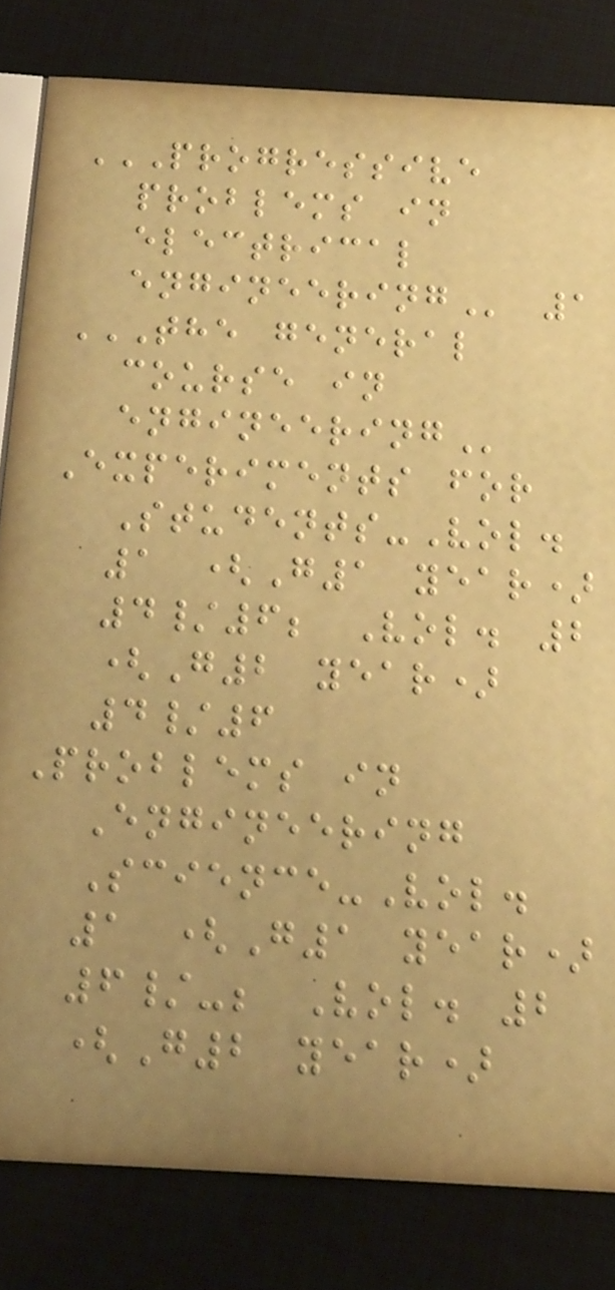PROGRESSIVE
PROBLEMS IN
ELECTRICAL
ENGINEERING 1
THE GENERAL
COURSE IN
ENGINEERING
Experiments for
Students-Vol.
1 (G1 year)
4/6; Vol. 2
(G2 year)
4/6
Problems in
Engineering
Science-Vol.
1 (G1 year)
6/-; Vol. 2
(G2 year)
